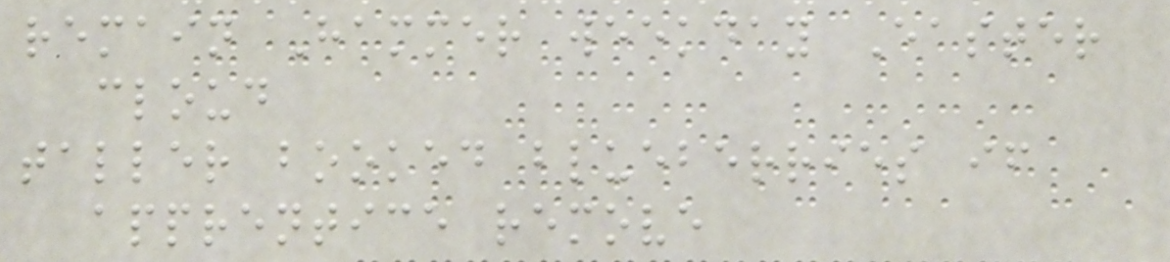remain Hammer weekday Easter
cloud
taller booked blueberries if
apprentice remove
